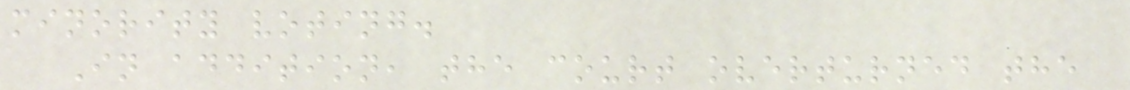minority voting.
In addition, the court overturned the
